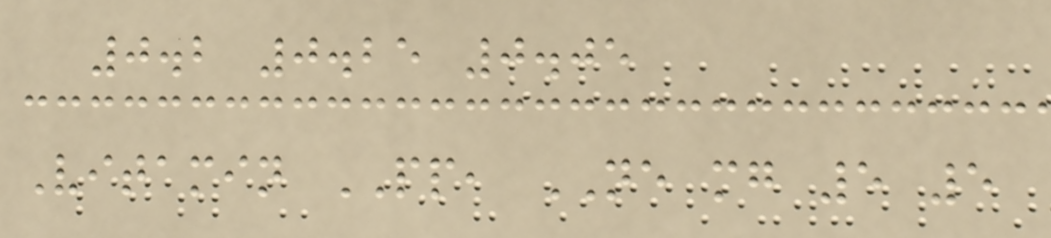0.2 0.25 0.05
Vitamin PP, NE mg 5 5
